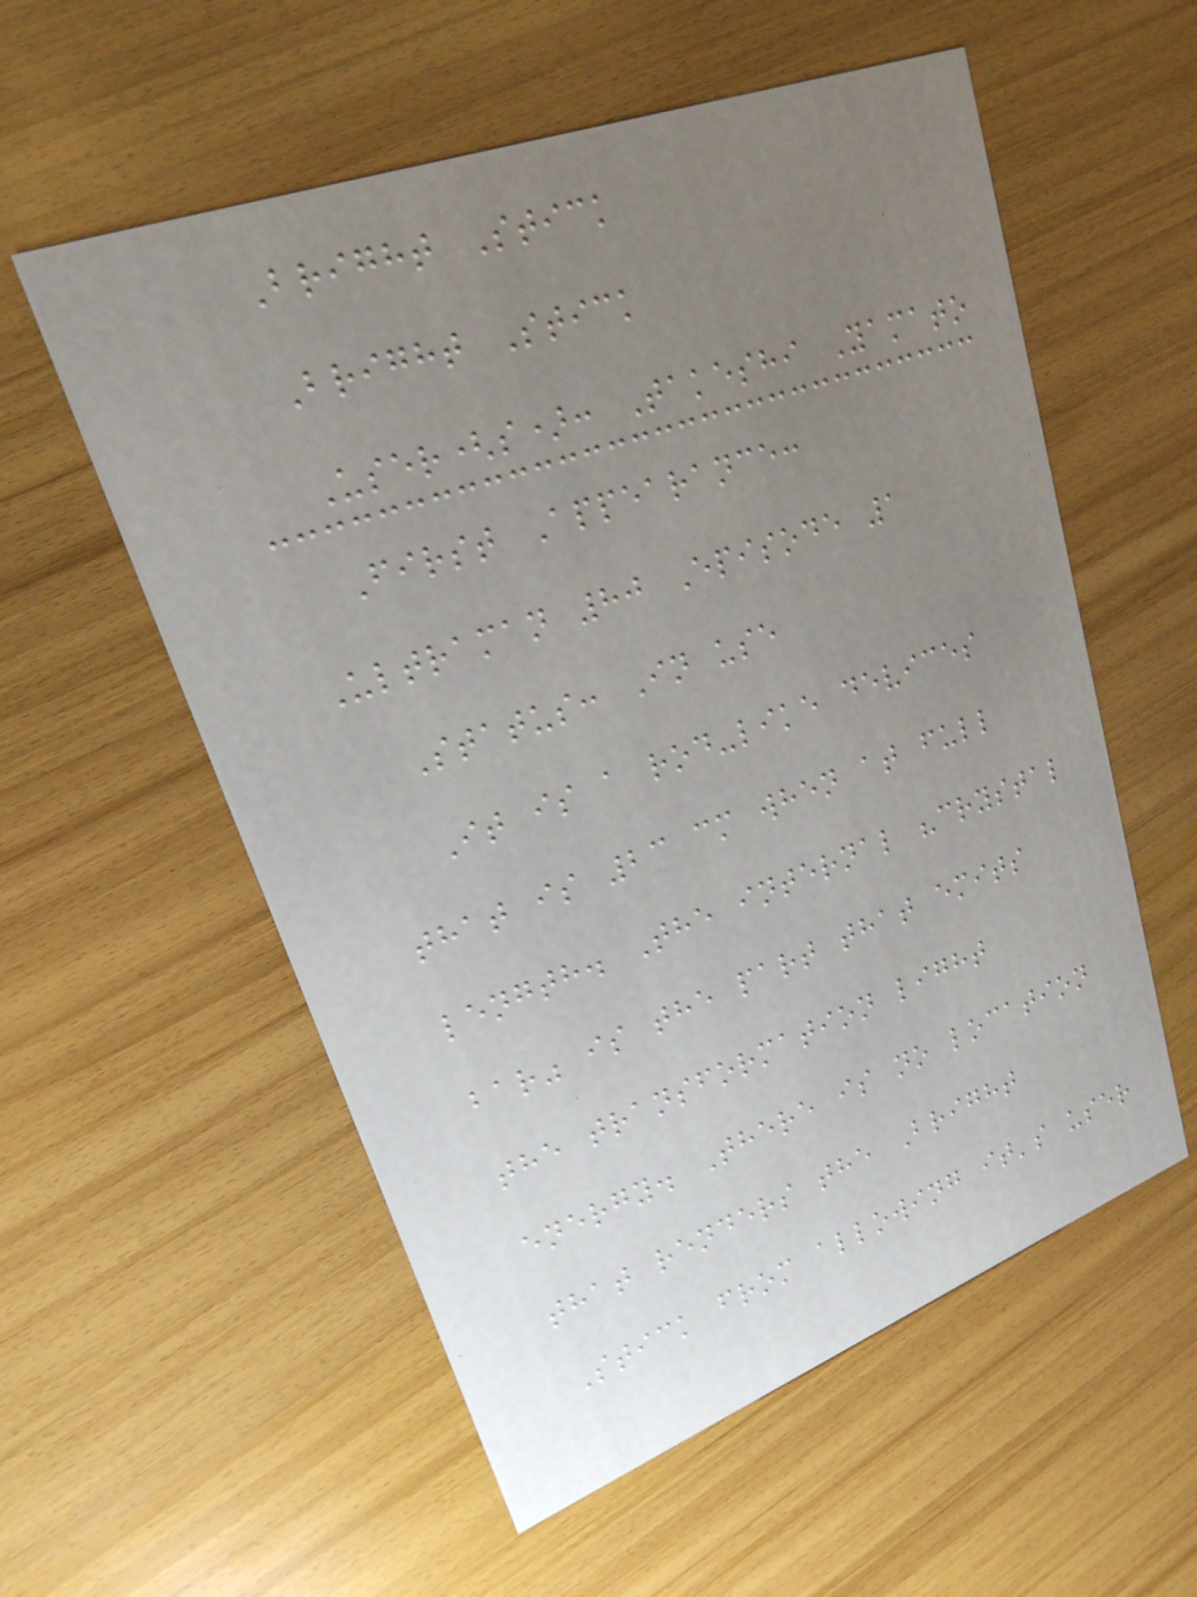Bright Stick
Bright Stick
User(s): Takeshi Yamato
First Appearance:
Ultraman 80 Episode 1
Status: In use
It is a rod-like devices
that is 23 cm when at full
length. The internal "crystal
bar" is the part that emits
the transformation light
energy. There is no location
that renders the Bright
Stick from allowing it's user
